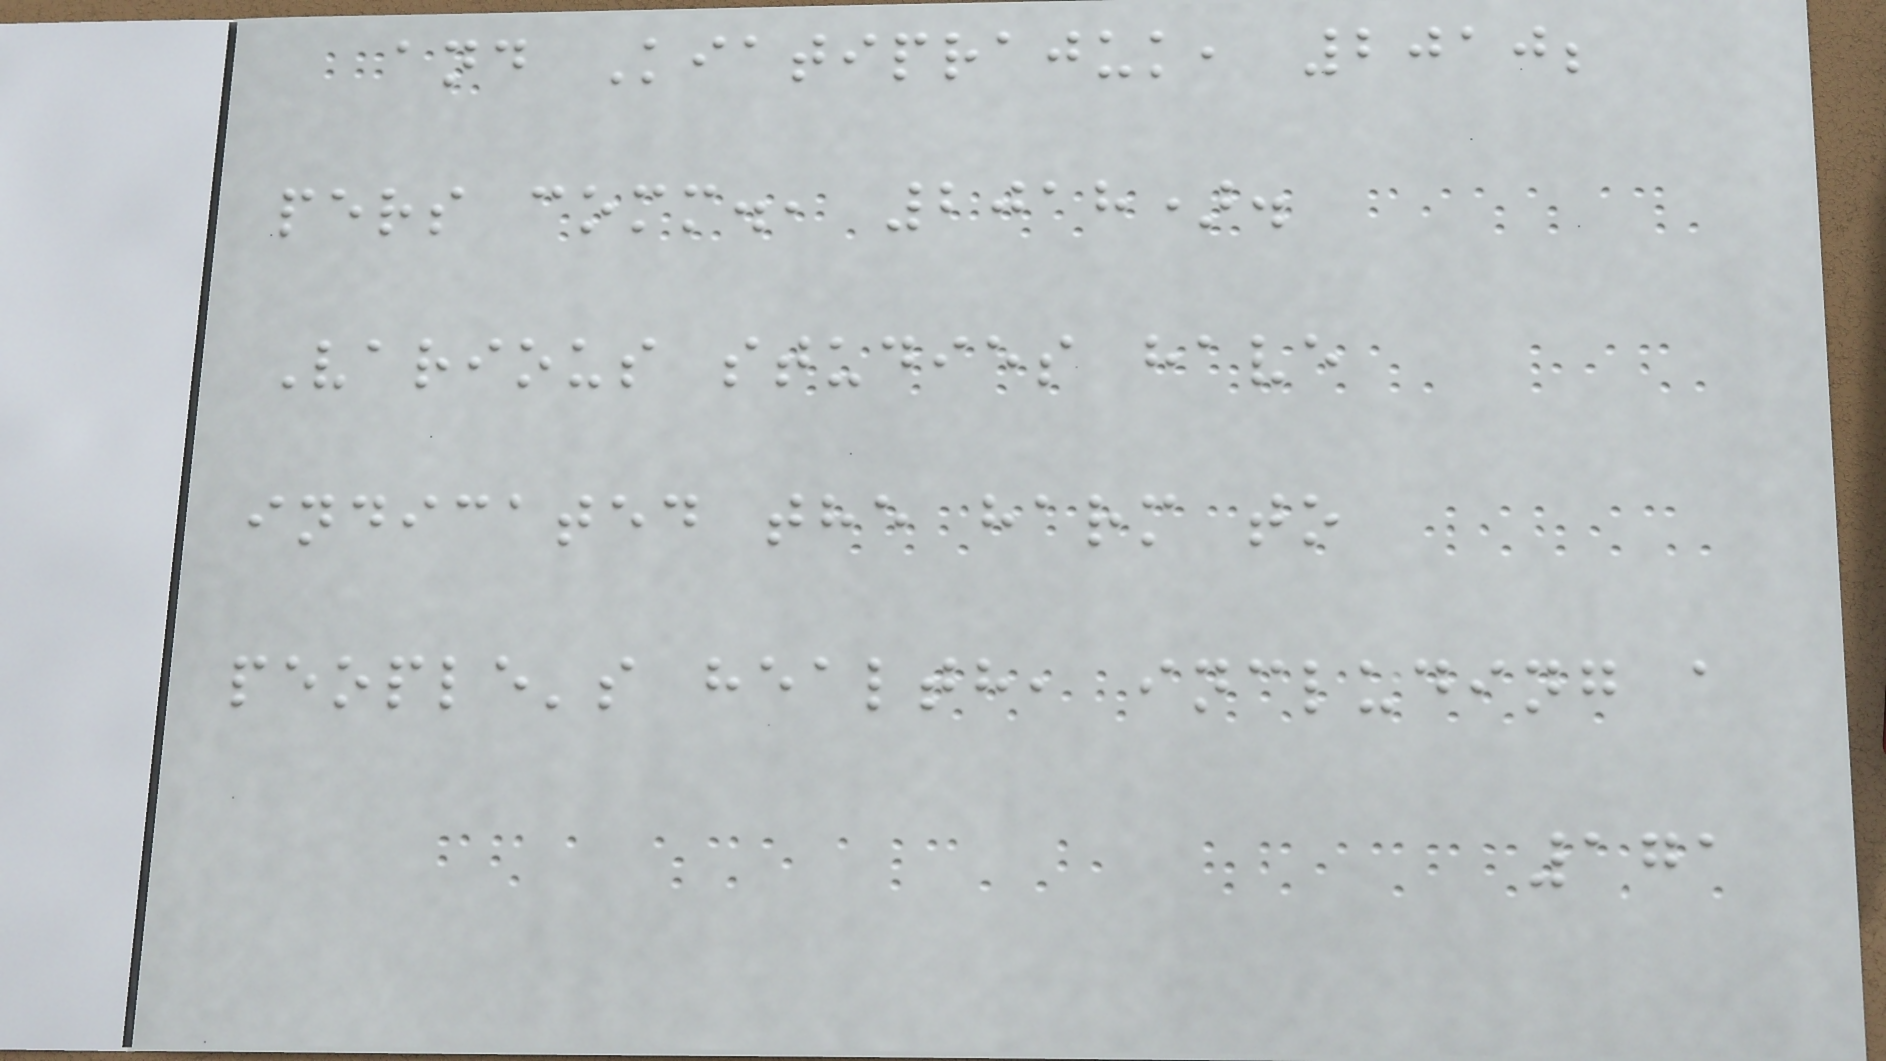and Kiatiprajuk, 2010;
pers comm., 2018).
Various studies have
indicated the harm to
people's health, including a
171
